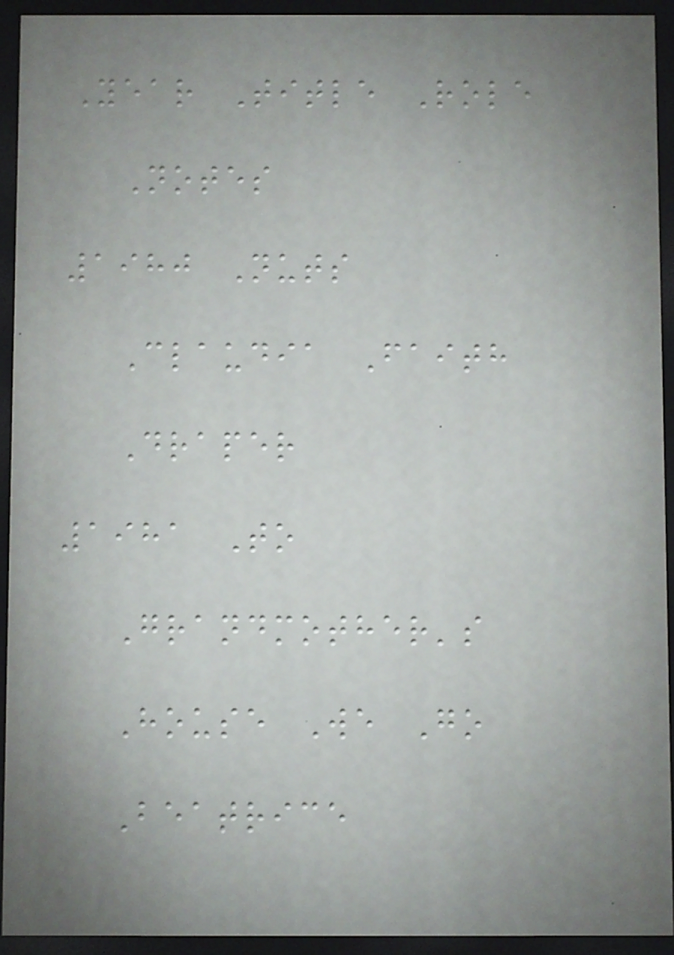Year Title Role
Notes
1980 Nuts
Claudia Faith
Draper
1981 To
Grandmother's
House We Go
Beatrice
